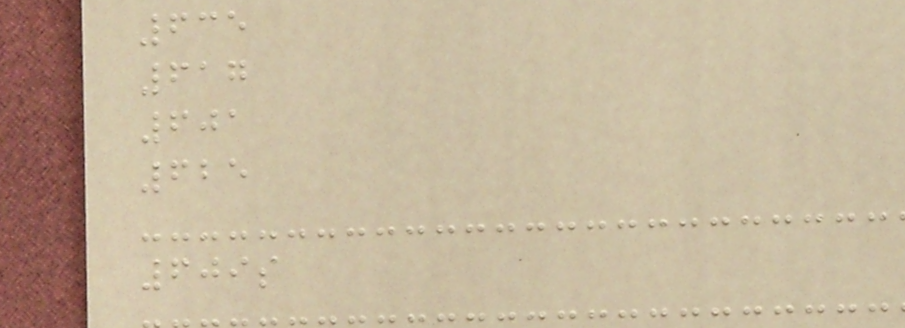635
617
601
625
609s
